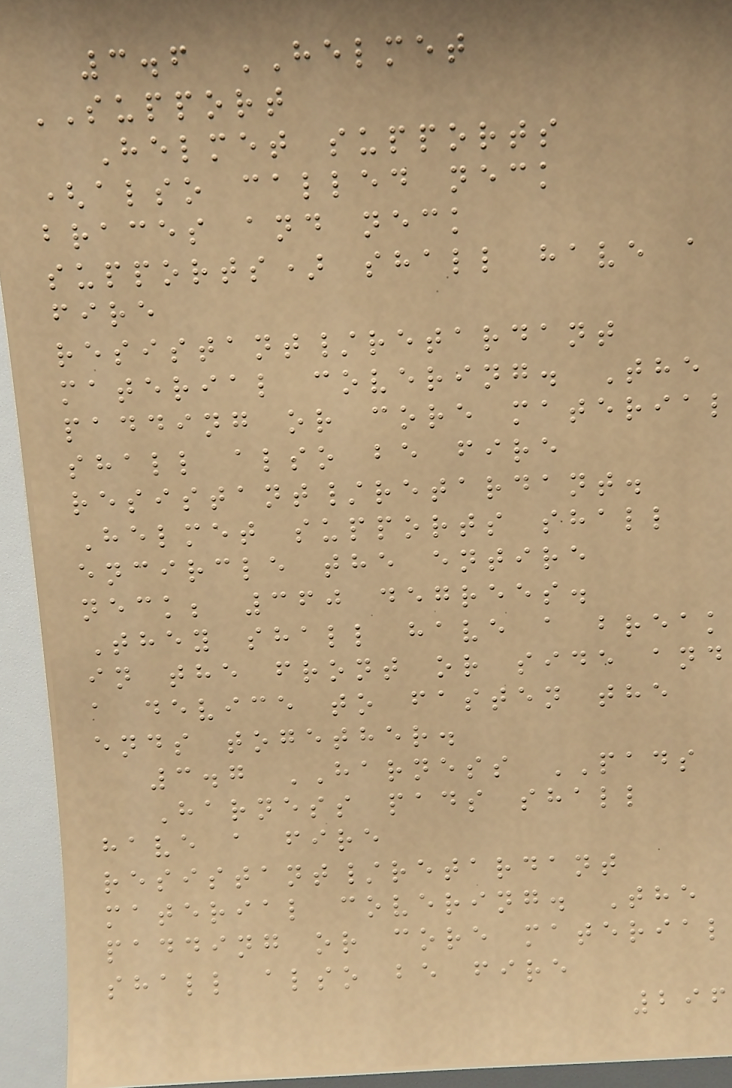3.6 HELMET
SUPPORT
Helmet supports
(also called neck
braces and neck
supports) shall have a
fire
resistant/retardant
material covering. The
padding or core material
shall also be fire
resistant/retardant.
Helmet supports shall
encircle the entire
neck; 360 degrees.
They shall have a break
in the front or side and
a device to fasten the
ends together.
3.7 HARNESS PADS
Harness pads shall
have a fire
resistant/retardant
material covering. The
padding or core material
shall also be fire
296
